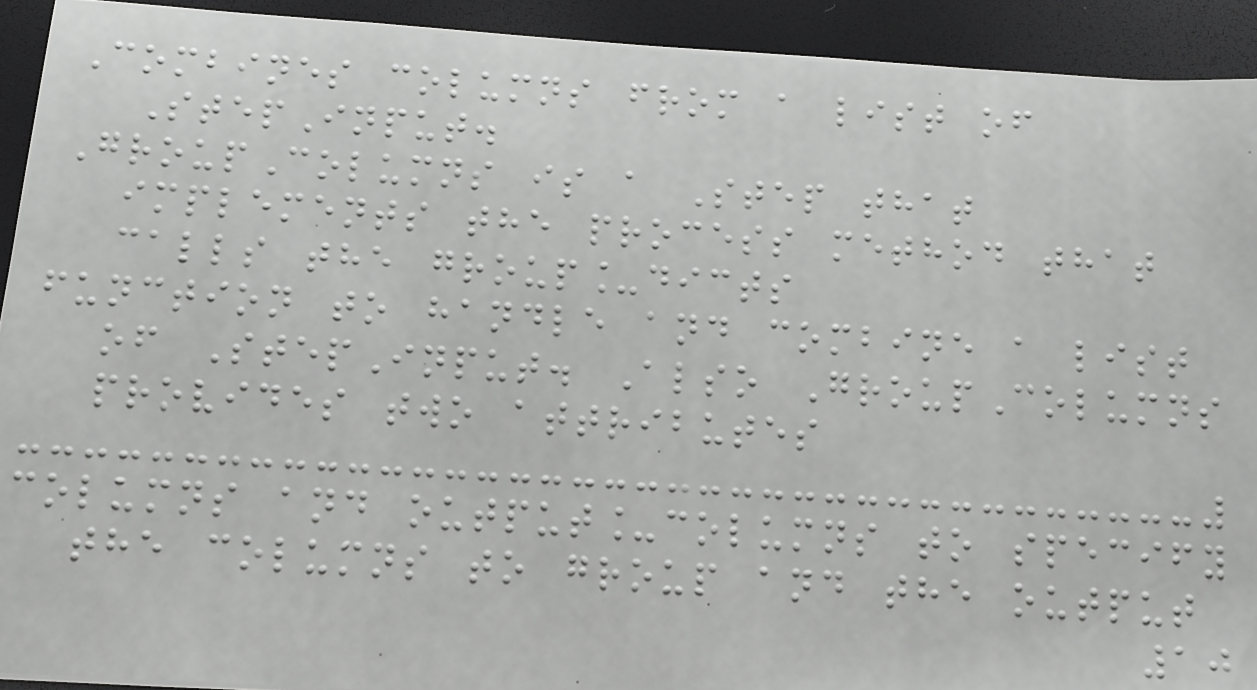Combines columns from a list of
StepInput.
GroupColumns is a Step that
implements the process method that
calls the group_dicts
function to handle and combine a list
of StepInput. Also GroupColumns
provides two attributes
columns and output_columns to specify
the columns to group and the output
10
